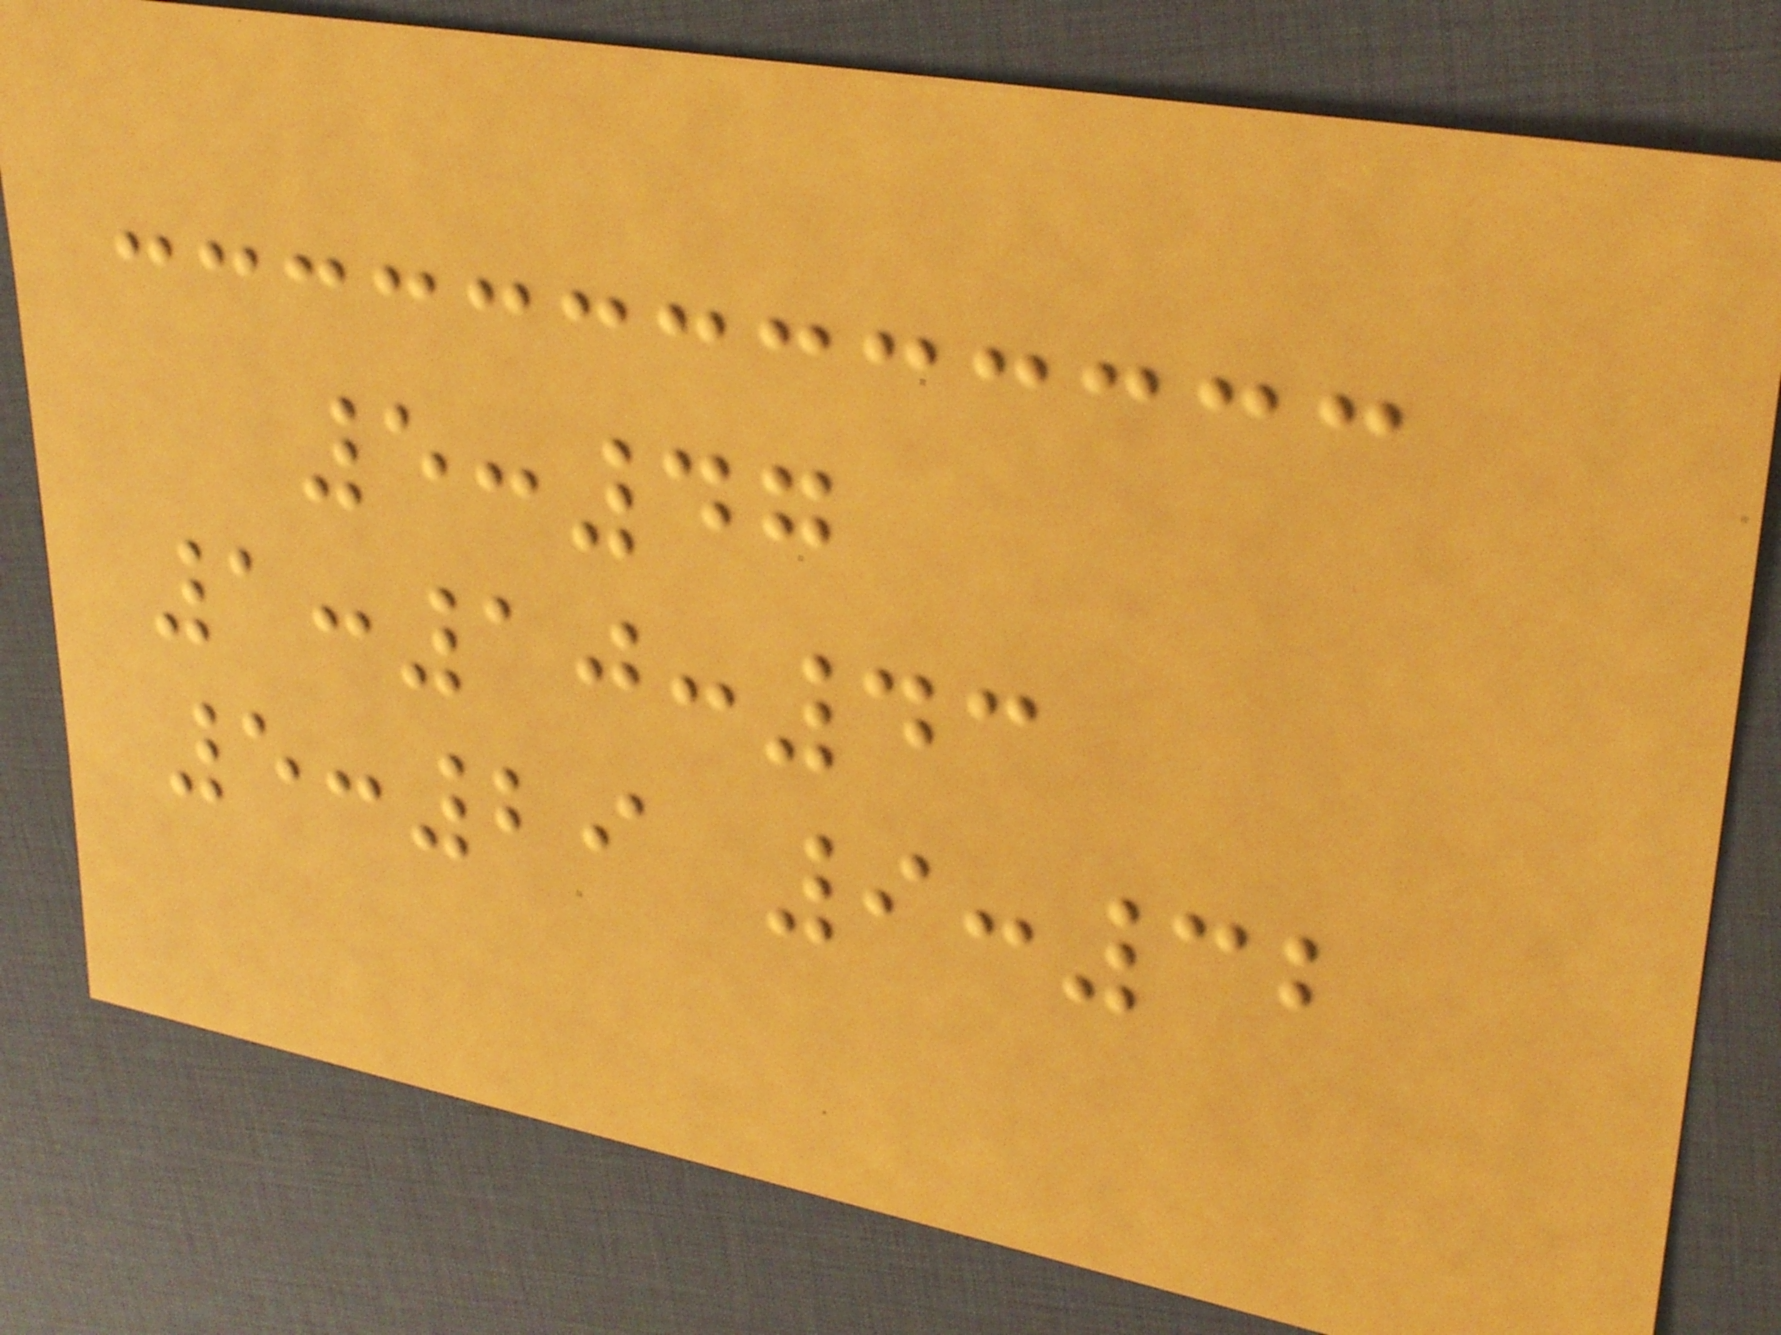5:47
1:10:43
5:29 9:32
